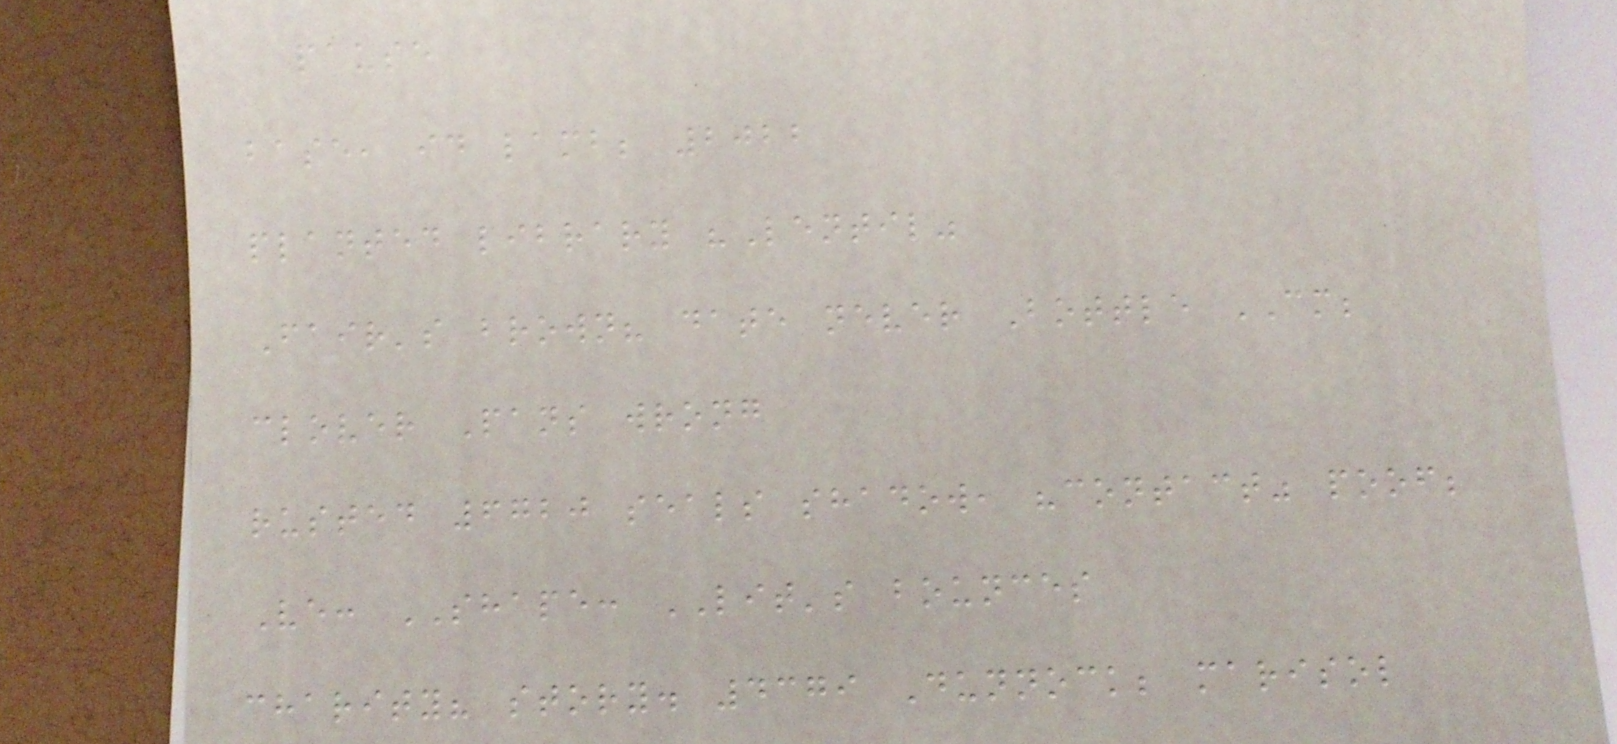pause
base, id lamb; 2022
planted library "Lentil"
Fair's brown? date never Bottle CM;
clover Pans wrong
rusted 6720 seals shadow, "contact" poof;
Ve: SHAPE: LIT's bounces
charity? story. 4379 Dunnock; marisol
